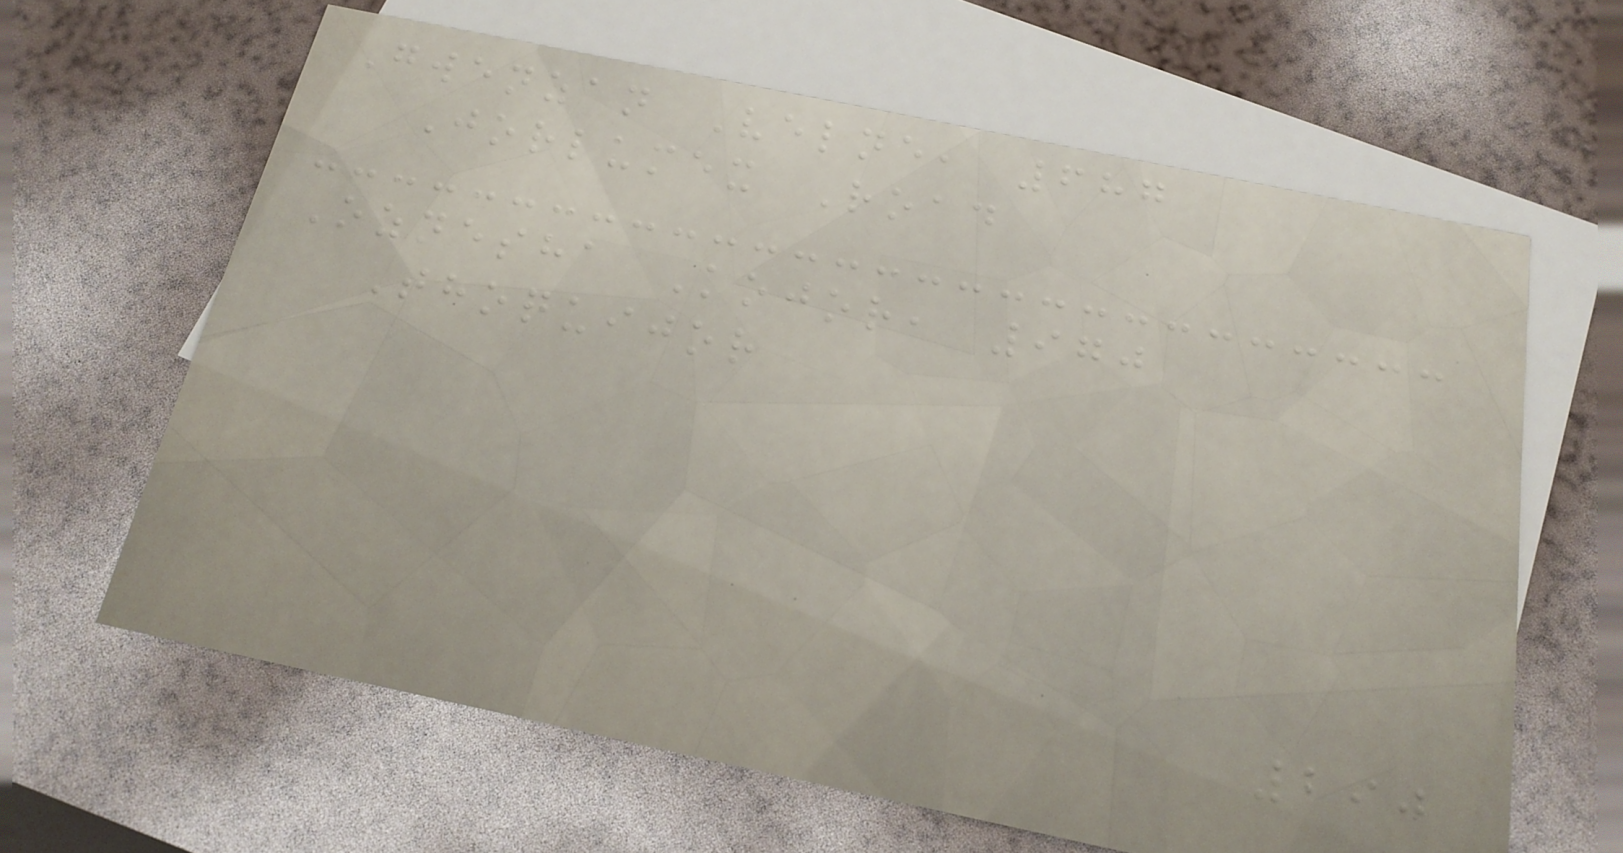Gwenzan Velne, 687
Jorlumex Road
Oznesha Kojor, 970
Thoquijor
290
